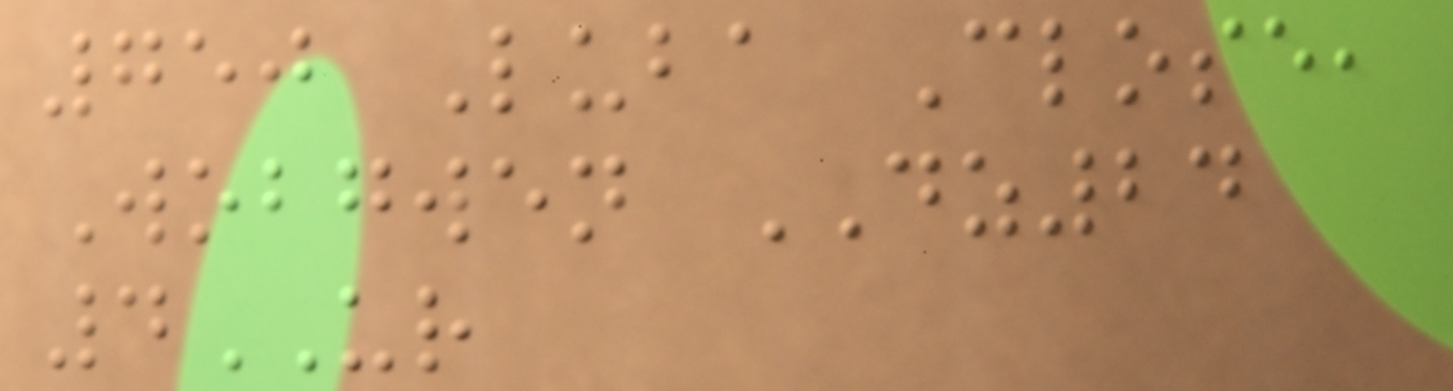750 Luba Close,
Wobgwen DZ24
4UR
